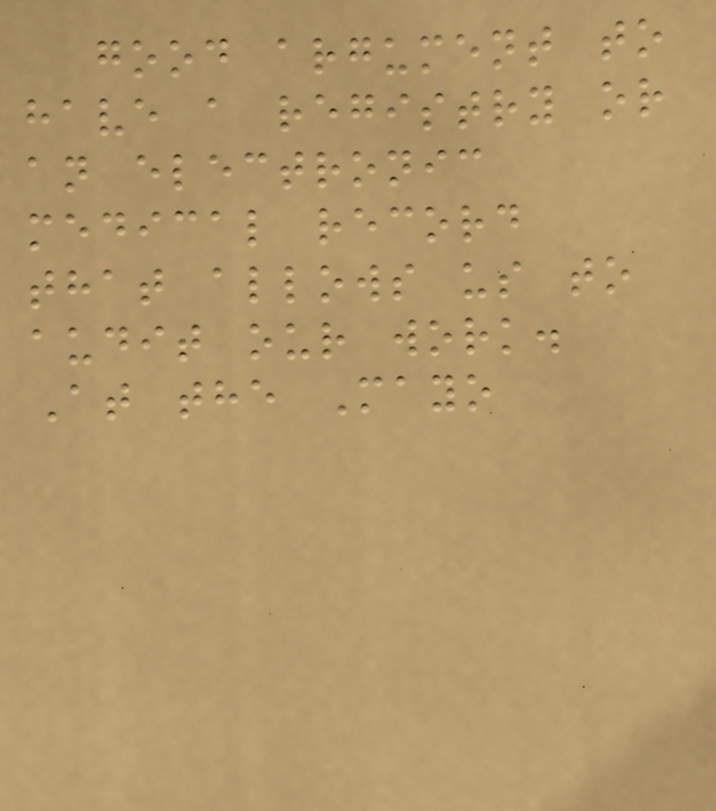good argument to
have a registry or
an electronic
medical record
that allows us to
audit our work.
At the Mayo
